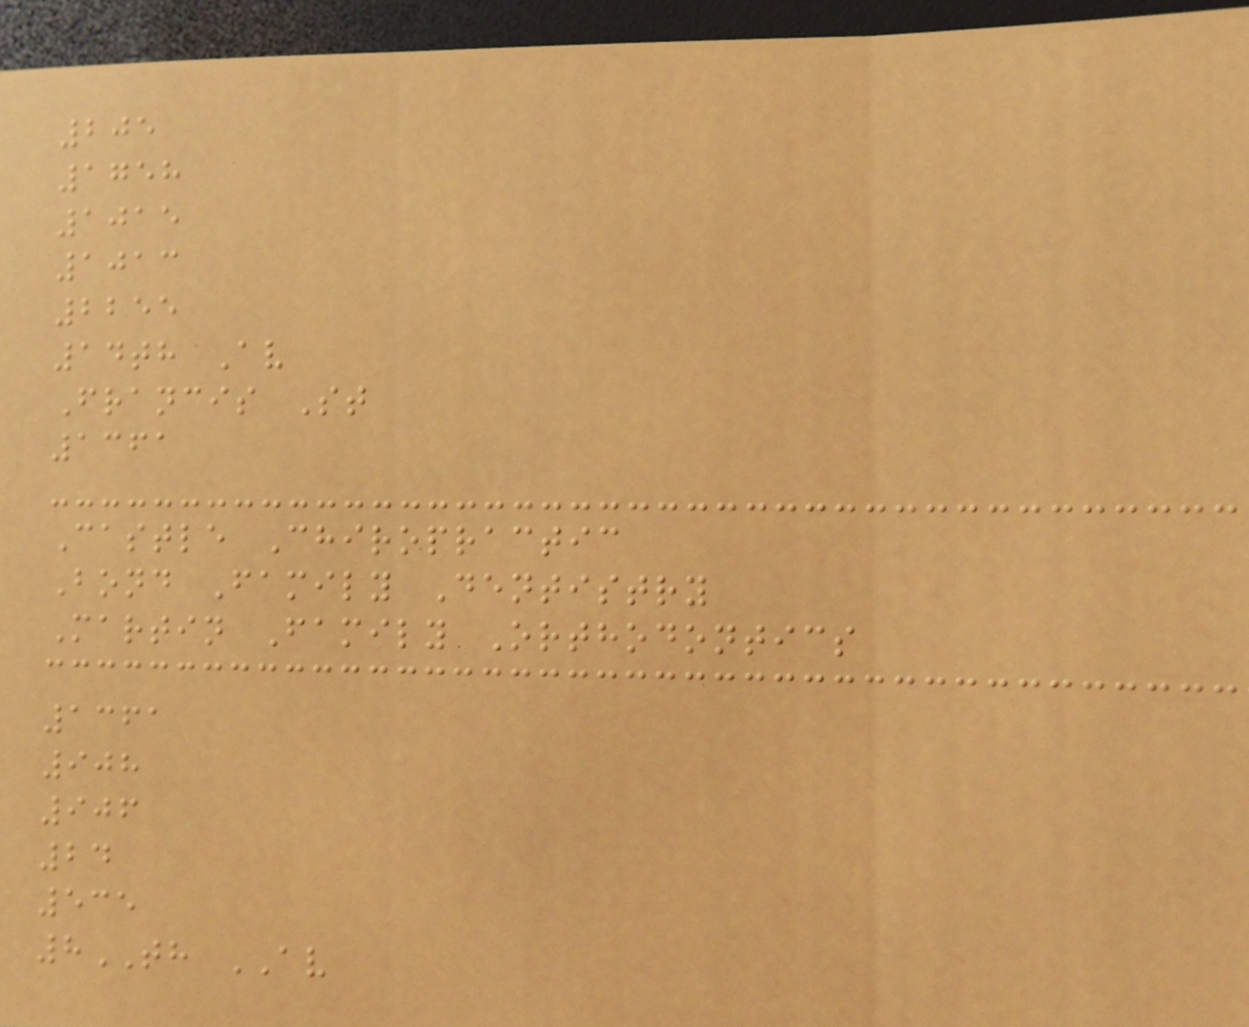205
1758
1015
1013
2255
14th Av
Francis St
1361
Castle Chiropractic
Bond Family Dentistry
Martin Family Orthodontics
1361
908
906
24
535
8TH AV
